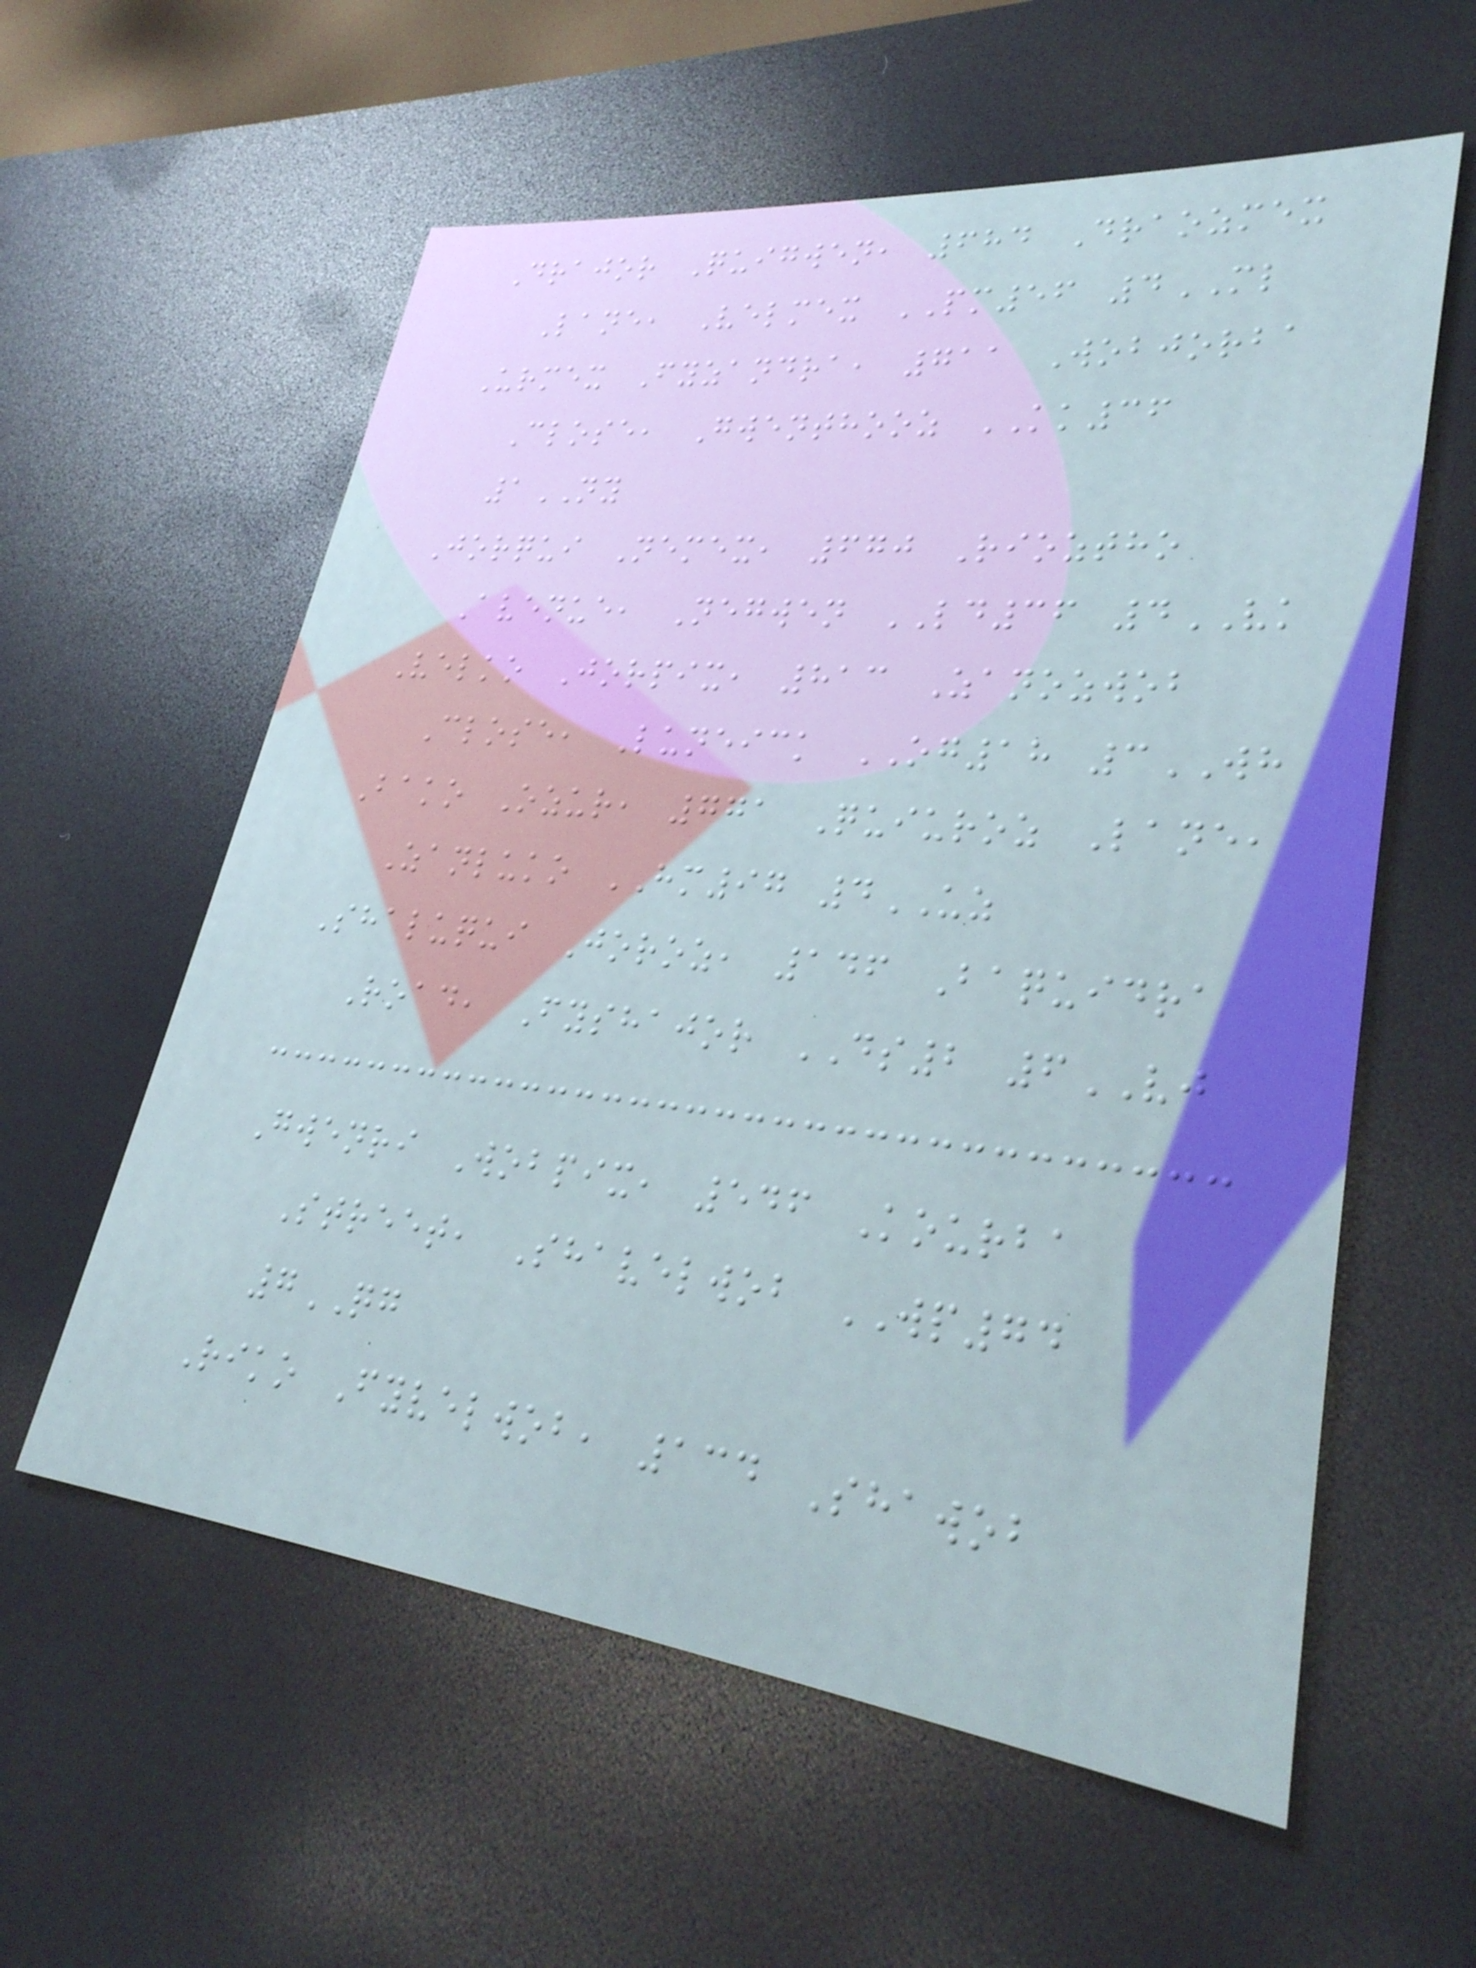Drajor Quigwen, 684 Draozmex
Lane, Velmex PM56 4ML
Urmex Fyzandra, 711 Wobjorba
Close, Gwenthooz KK36
1NY
Jorqui Nemex, 670 Rioztho
Avenue, Negwen LD36 4VK
Velko Jorpix, 813 Zanozwob
Close, Luneick OG18 3WH
Bako Ozur, 771 Quiuroz Lane,
Zanluko HM97 4UZ
Shaluqui Joroz, 146 Baquidra
Road, Fyshajor DS2 6VJ
Gwenri Wobpix, 546 Kourba
Street, Shavelwob WP74
7QG
Riko Fyvelwob, 134 Shawob
